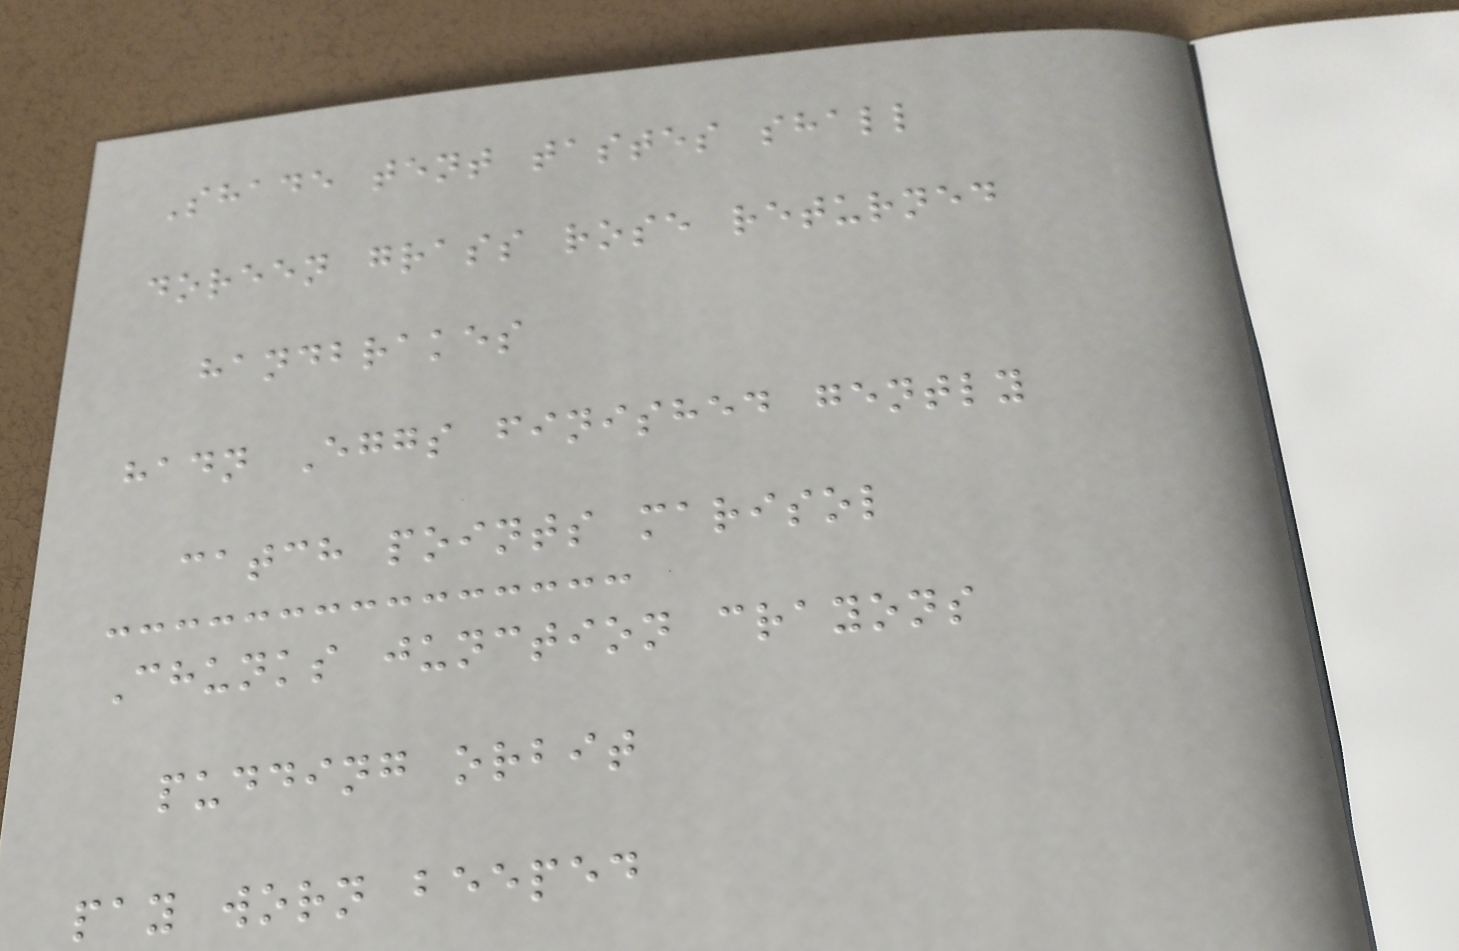Shade tent tastes shall
doreen grass rose returned
handbrakes
hadn Eggs finished gently
catch points marisol
Chunks junction crayons
pudding orbit
pay worn beeped
